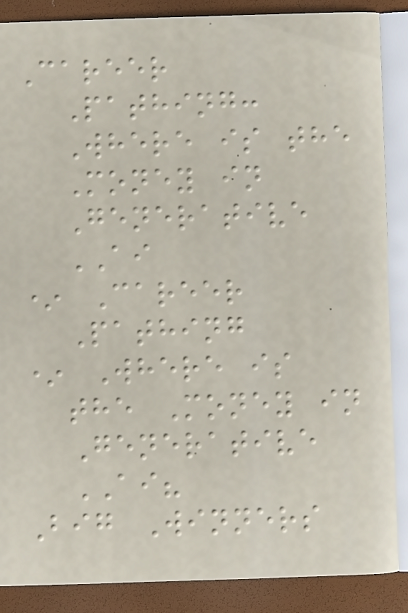Career
Pathing:
Where is the
Money in
Generative
AI
* Career
Pathing
* Where is
the Money in
Generative
AI?
Big Winners
